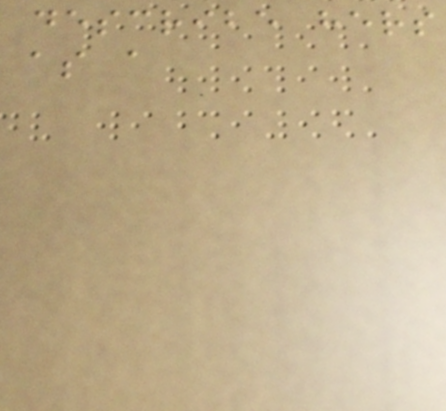describe hers
as a
